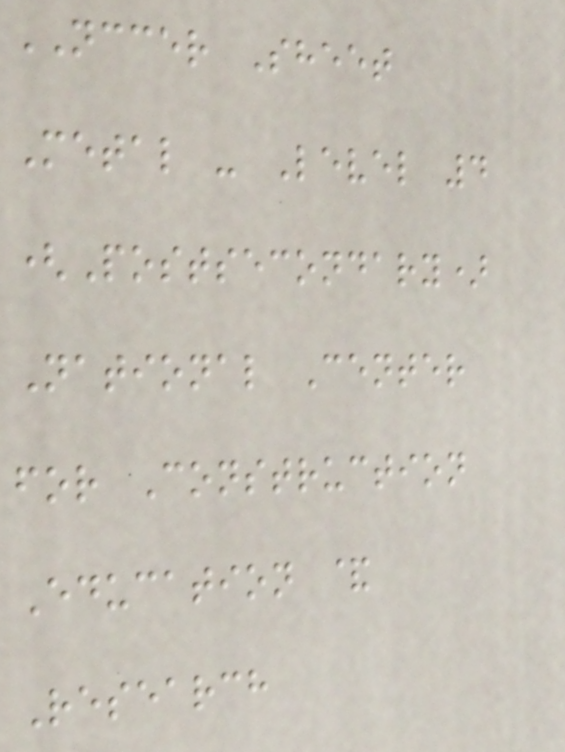NCCER Sheet
Metal - Level 4
(Postsecondary)
National Center
for Construction
Education &
Research
